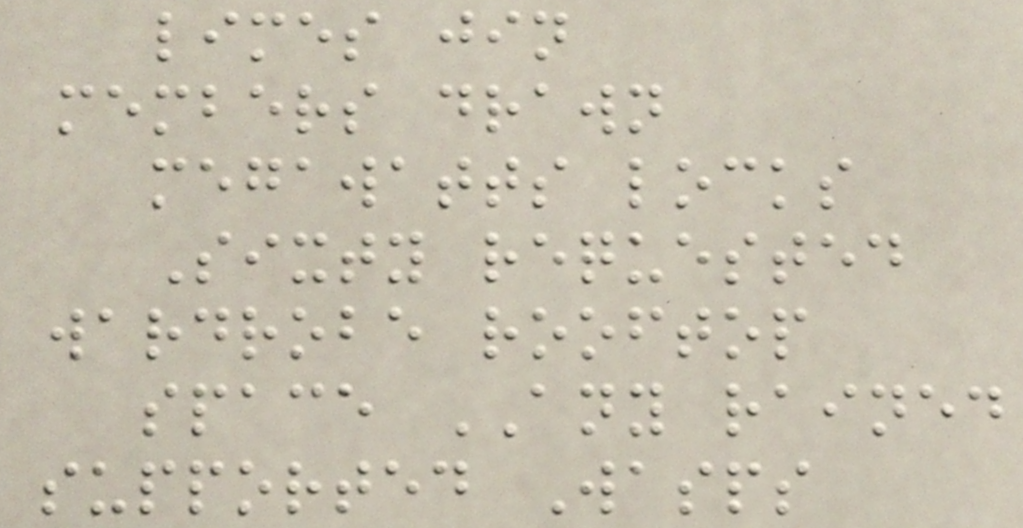limes jin
members drawn
megawatts locks
Sixty requested
wardrobe rooftop
space ANY rained
supported Wasps
